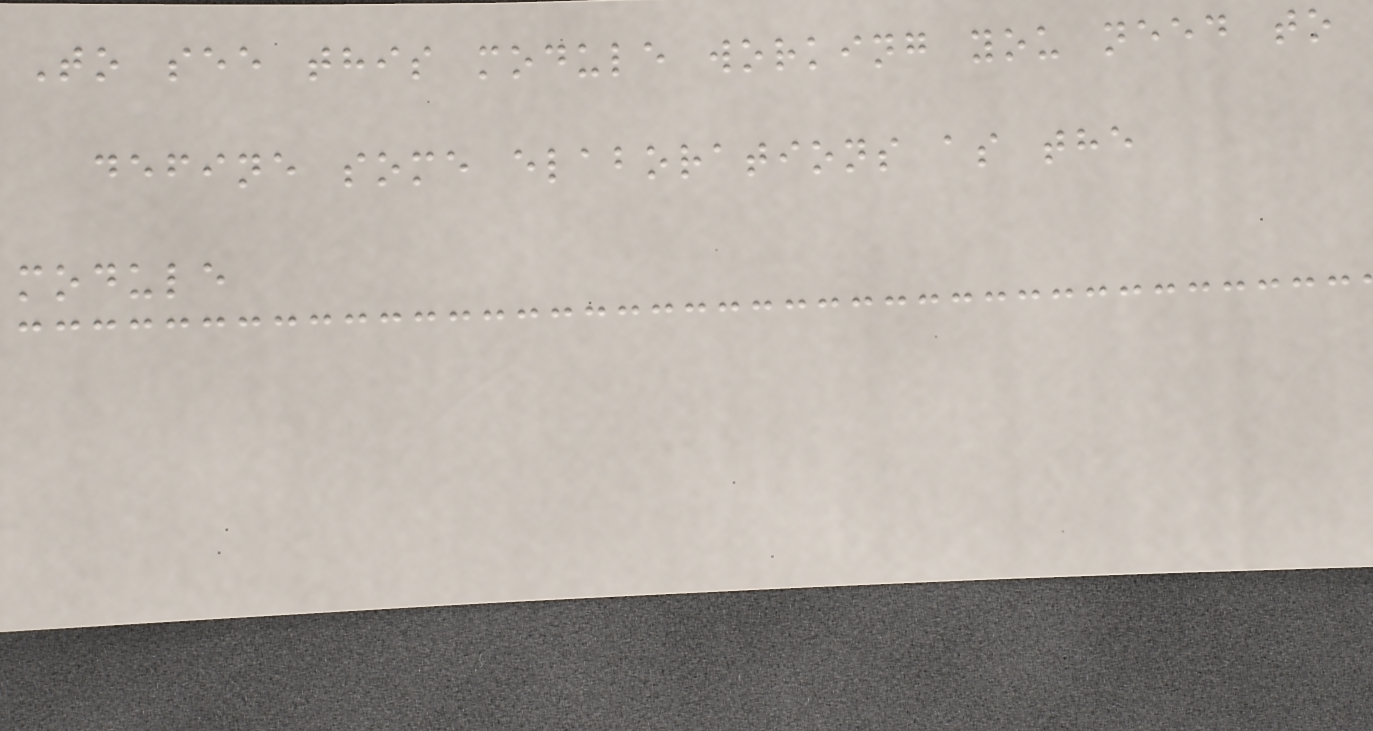To see this module working you need to
define some elaborations as the
module
